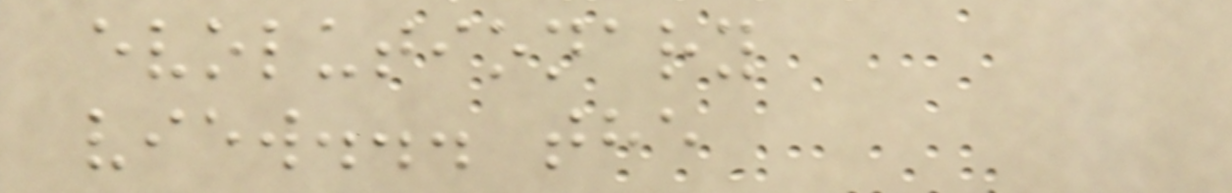evolutionary
view... the
